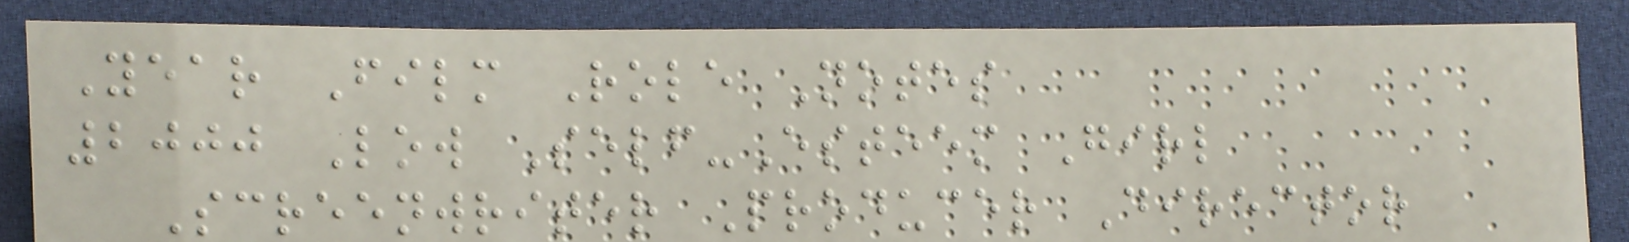Year Film Role Notes
2000 Low Self-Esteem Girl
Screenwriter Producer Director
